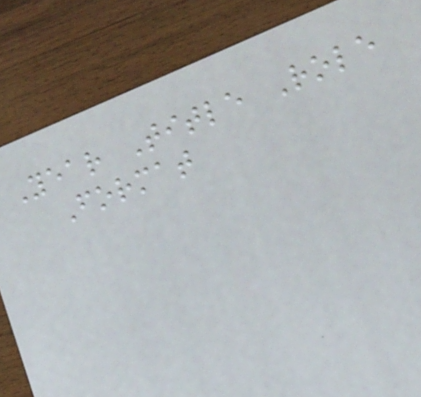Year Title Role
Format
